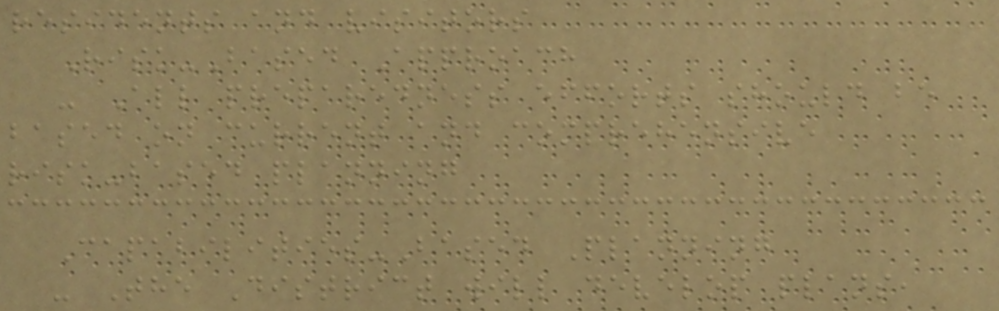residents and visitors
Risk-Based Approach
- All preparedness efforts should be
based on current and comprehensive
risk-based planning
Capabilities-Based Planning
- The District will develop plans,
